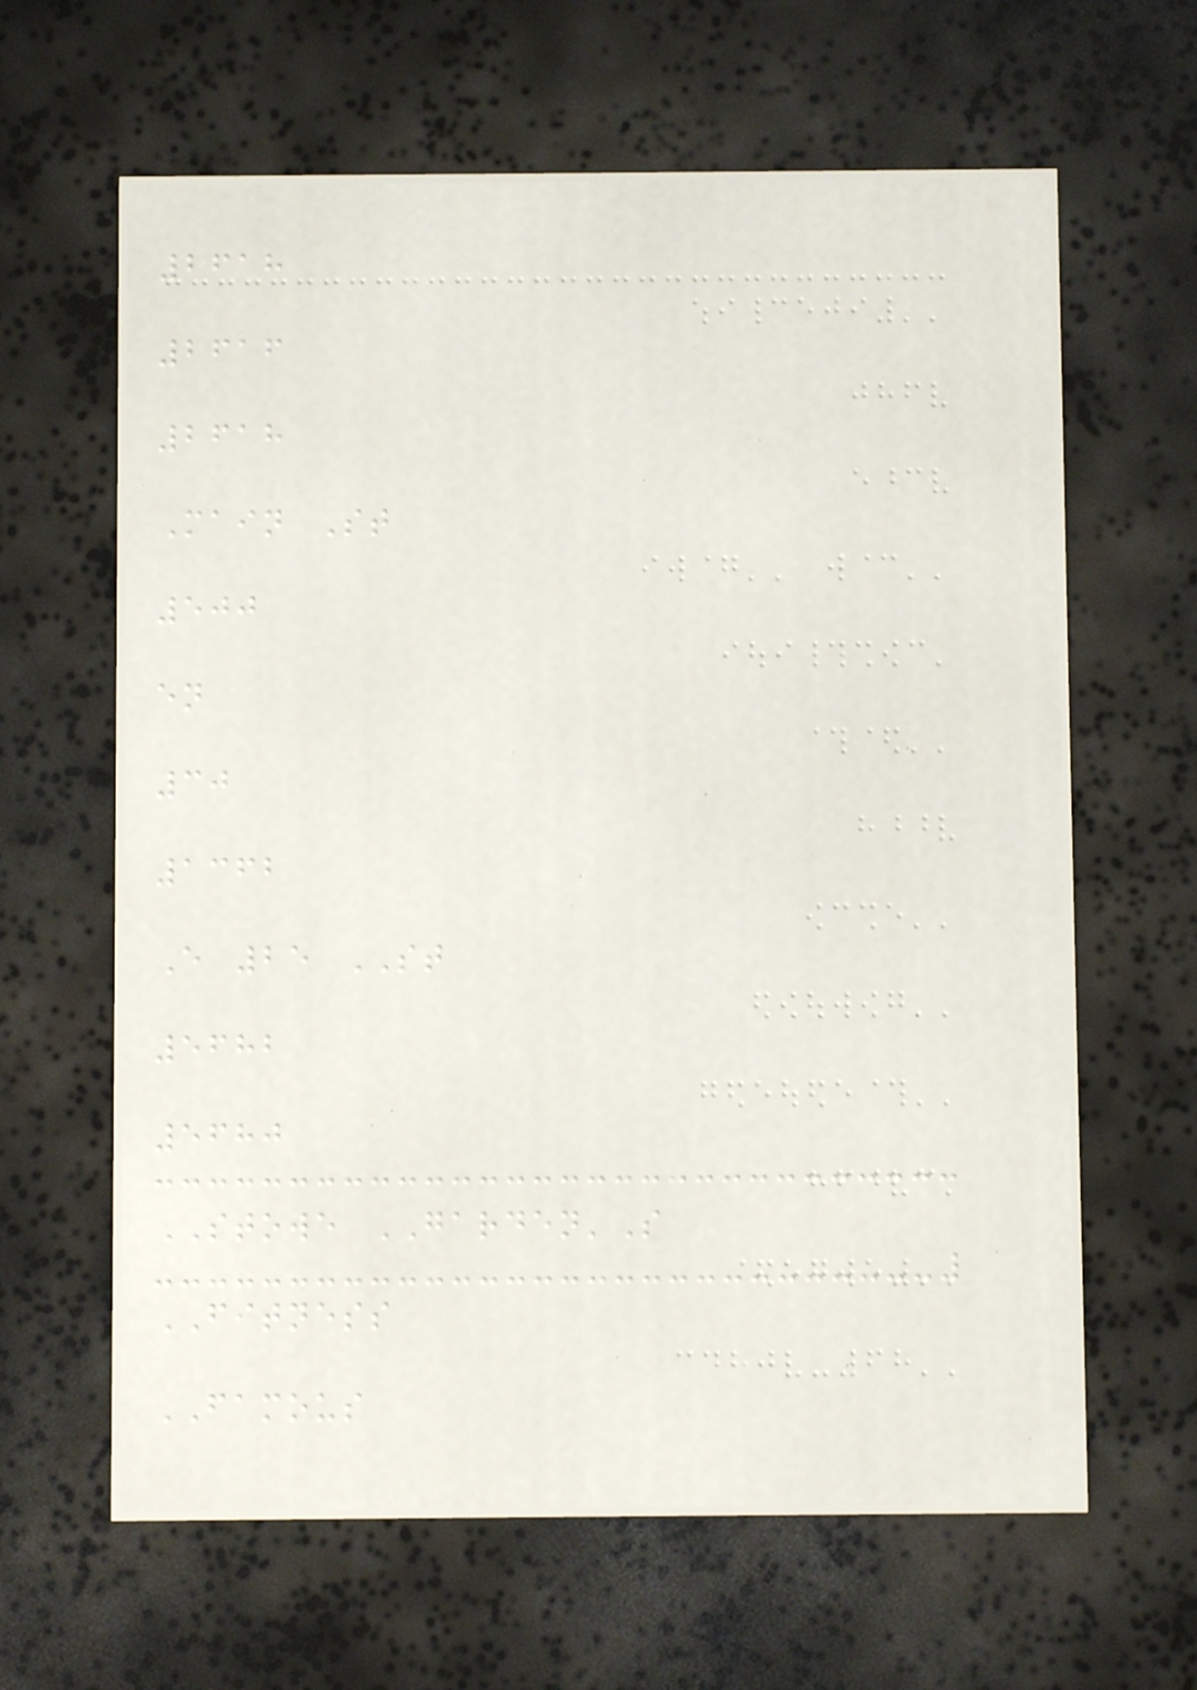2618
2616
2618
Main St
500
en
30
1362
E 25 ST
5682
5680
STOWE GARDEN'S
FITNESS
FAMOUS
